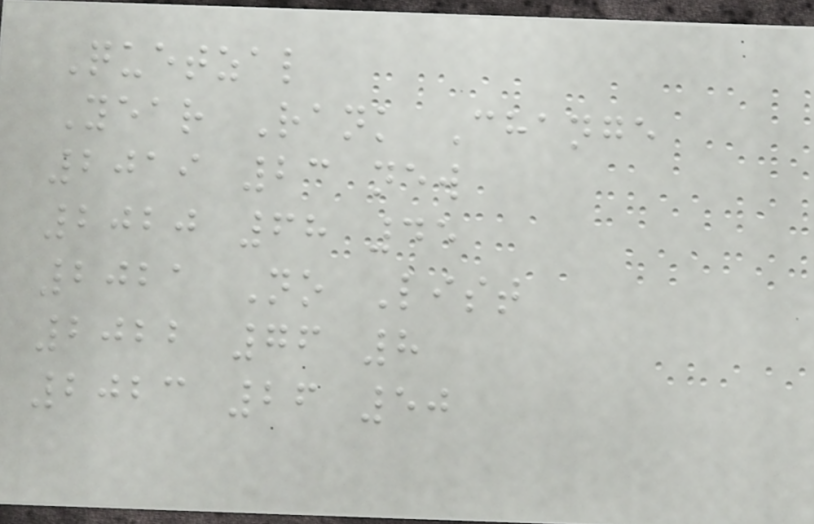Quetzal
Year Rank Change
2019 23 new
2020 68 45
2021 No List
2022 76 8
2023 26 50
